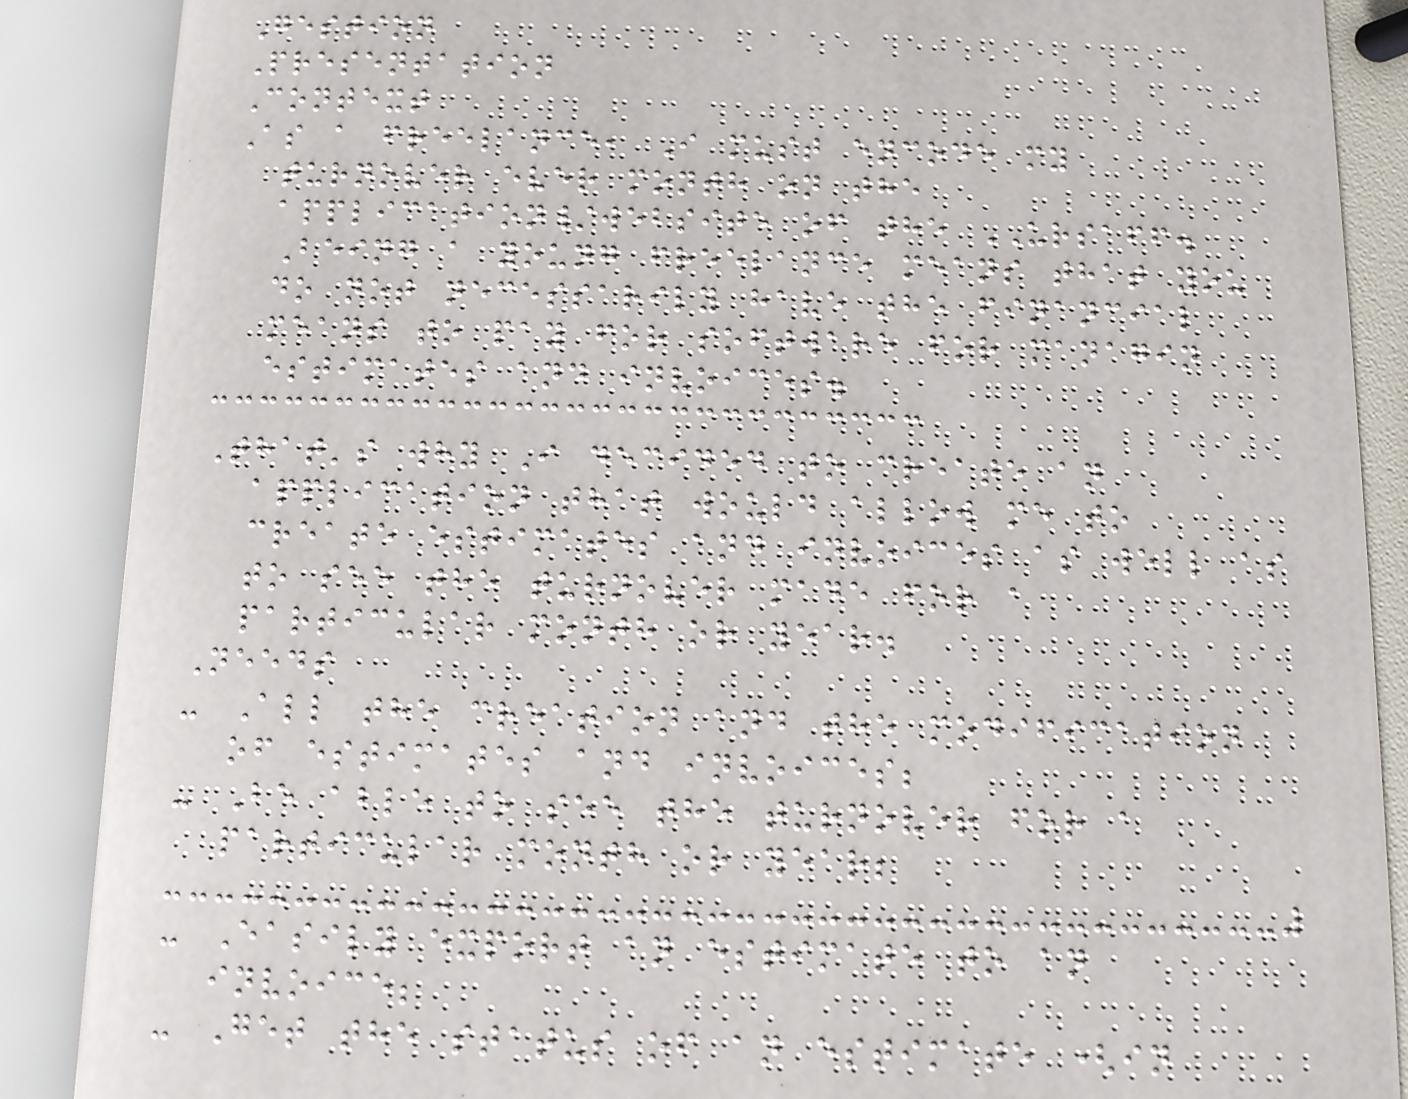Gestion
Presentation
Context
As a freelance, I must encode my
turnover ever month on the
application/website of the URSAFF.
Being a young freelance means that you
do not necessarily have the financial
means to pay for software for managin
estimates and invoices.
That's why I decided to create an
application that would allow me to
create estimates and invoices as well as
to see the turnover made for a
particular month or year.
Needs
- All the creation and the modification
of estimates and invoices;
- Be able to see the turnover for a
particular month or year;
- Easily export an estimate to an
invoice;
- Get the status of an estimate (in
